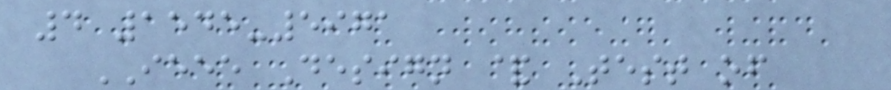4 1545-5971
IEEE Design & Test of
